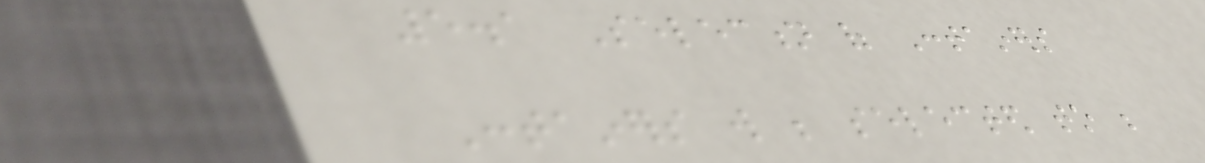5.1 Selection of Containers
Containers will be selected to be
